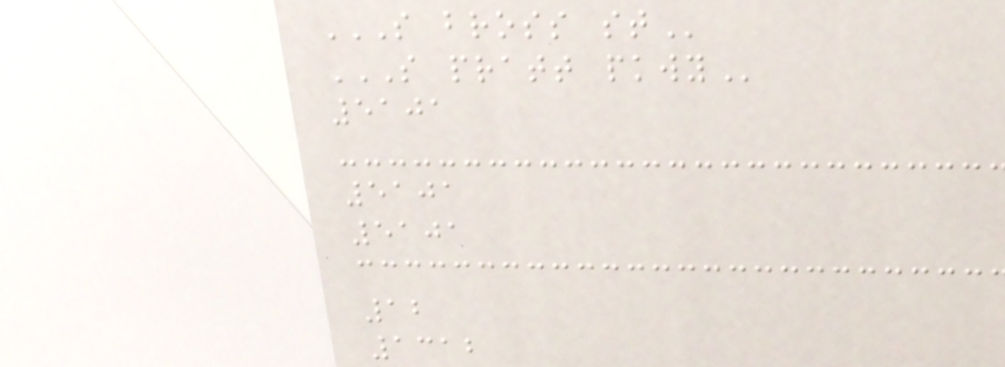S BROSS ST
S PRATT PKWY
5101
5101
5101
12
1312
